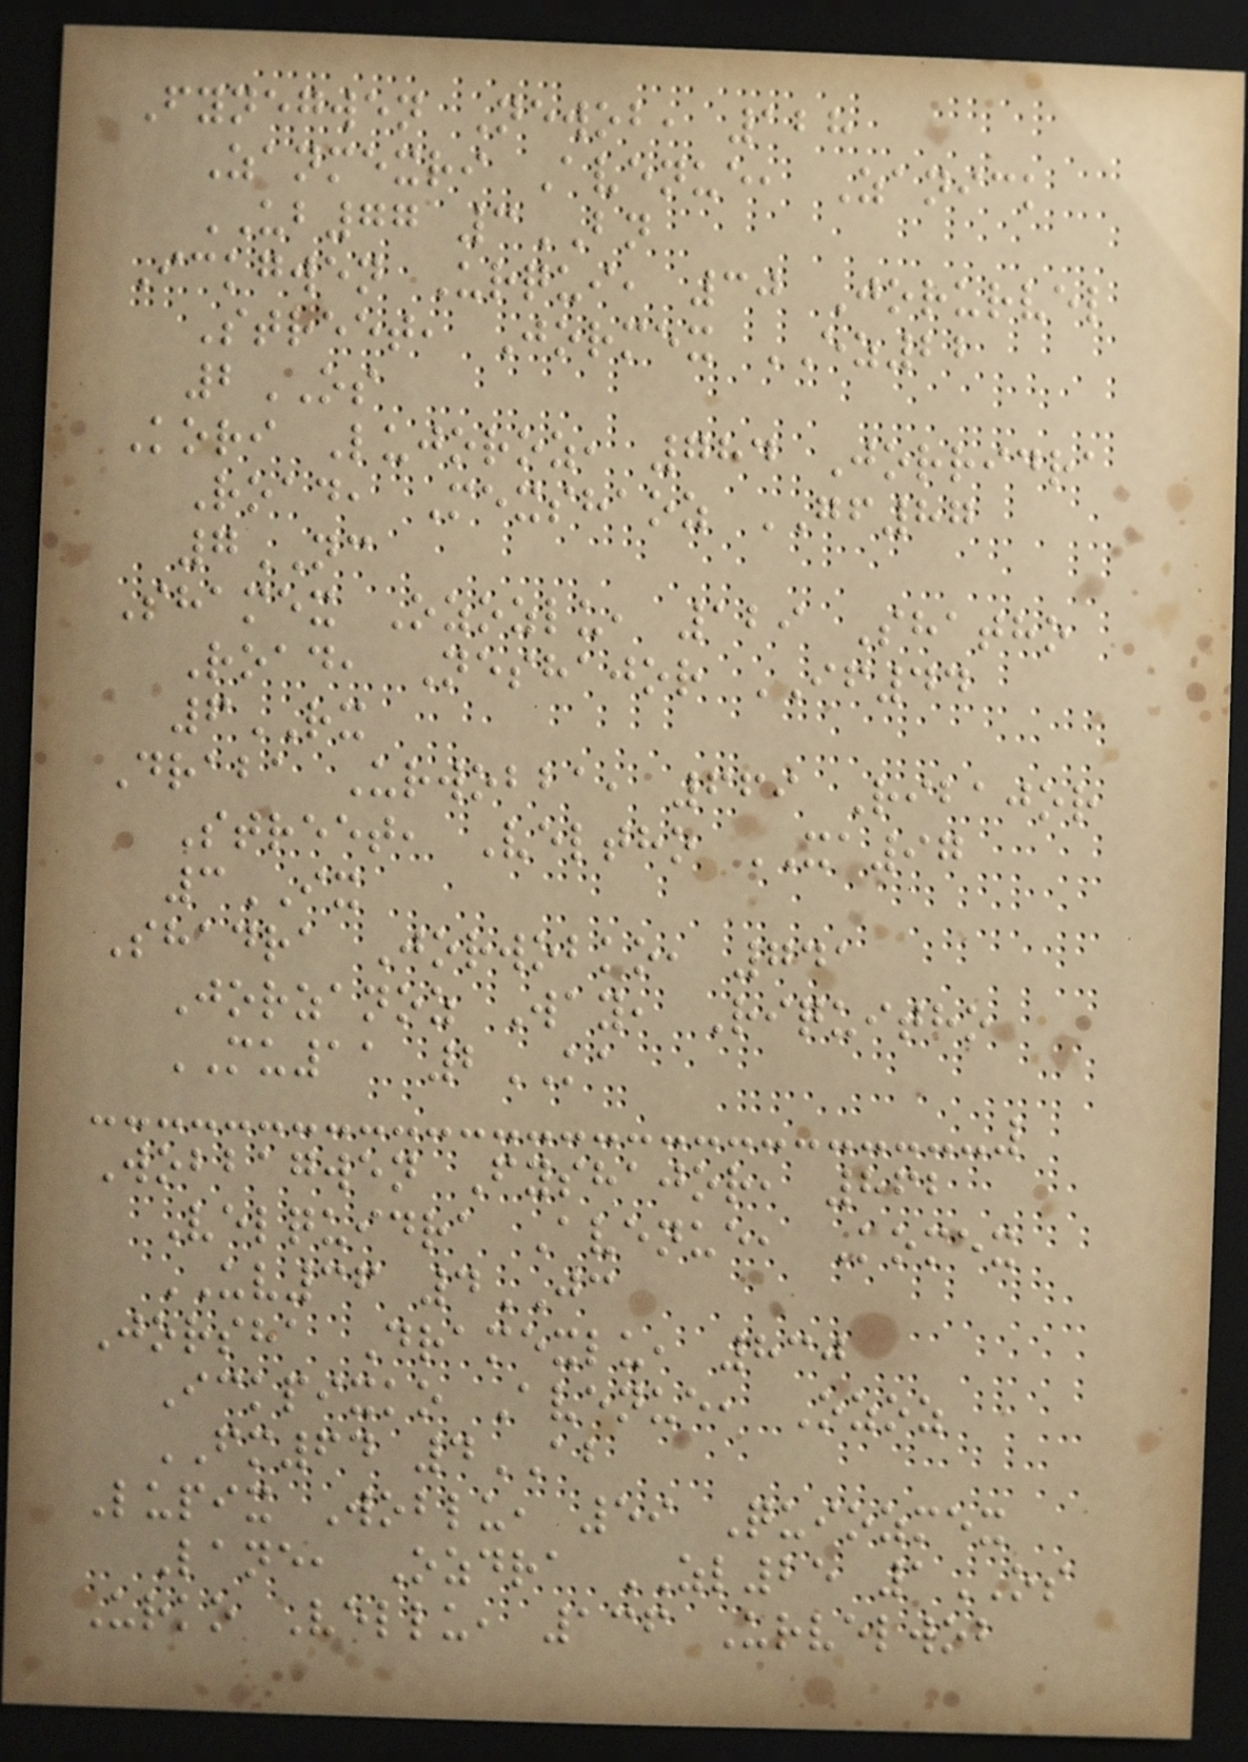Fynegwen Newob, 128
Zanmexri Avenue, Zanick
UB77 3BN
Ickgwen Urqui, 30 Jorurvel
Street, Jormex EZ22
2OS
Kori Lujoroz, 784 Jorridra
Road, Mexshaoz GF87
7NC
Shamex Ozozlu, 129 Shatho
Road, Neshajor IF44
6RX
Draba Urwobba, 669 Ribajor
Street, Veltho XA97
3IX
Shadra Jorwobko, 741
Jorzanoz Way, Riquitho
MU11 2KA
Wobbagwen Fyshajor, 862
Velquidra Avenue, Komex
UV36 4JC
Jorsha Dramexlu, 830
Ickpixko Avenue, Ozoz
FM64 4AB
Lupix Woblu, 59 Quiozmex
Lane, Ozdra ZL25 1OS
Urko Vellu, 136 Urvelwob
